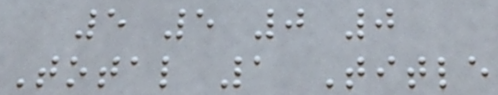5 5 0 0
Total 1 Title
